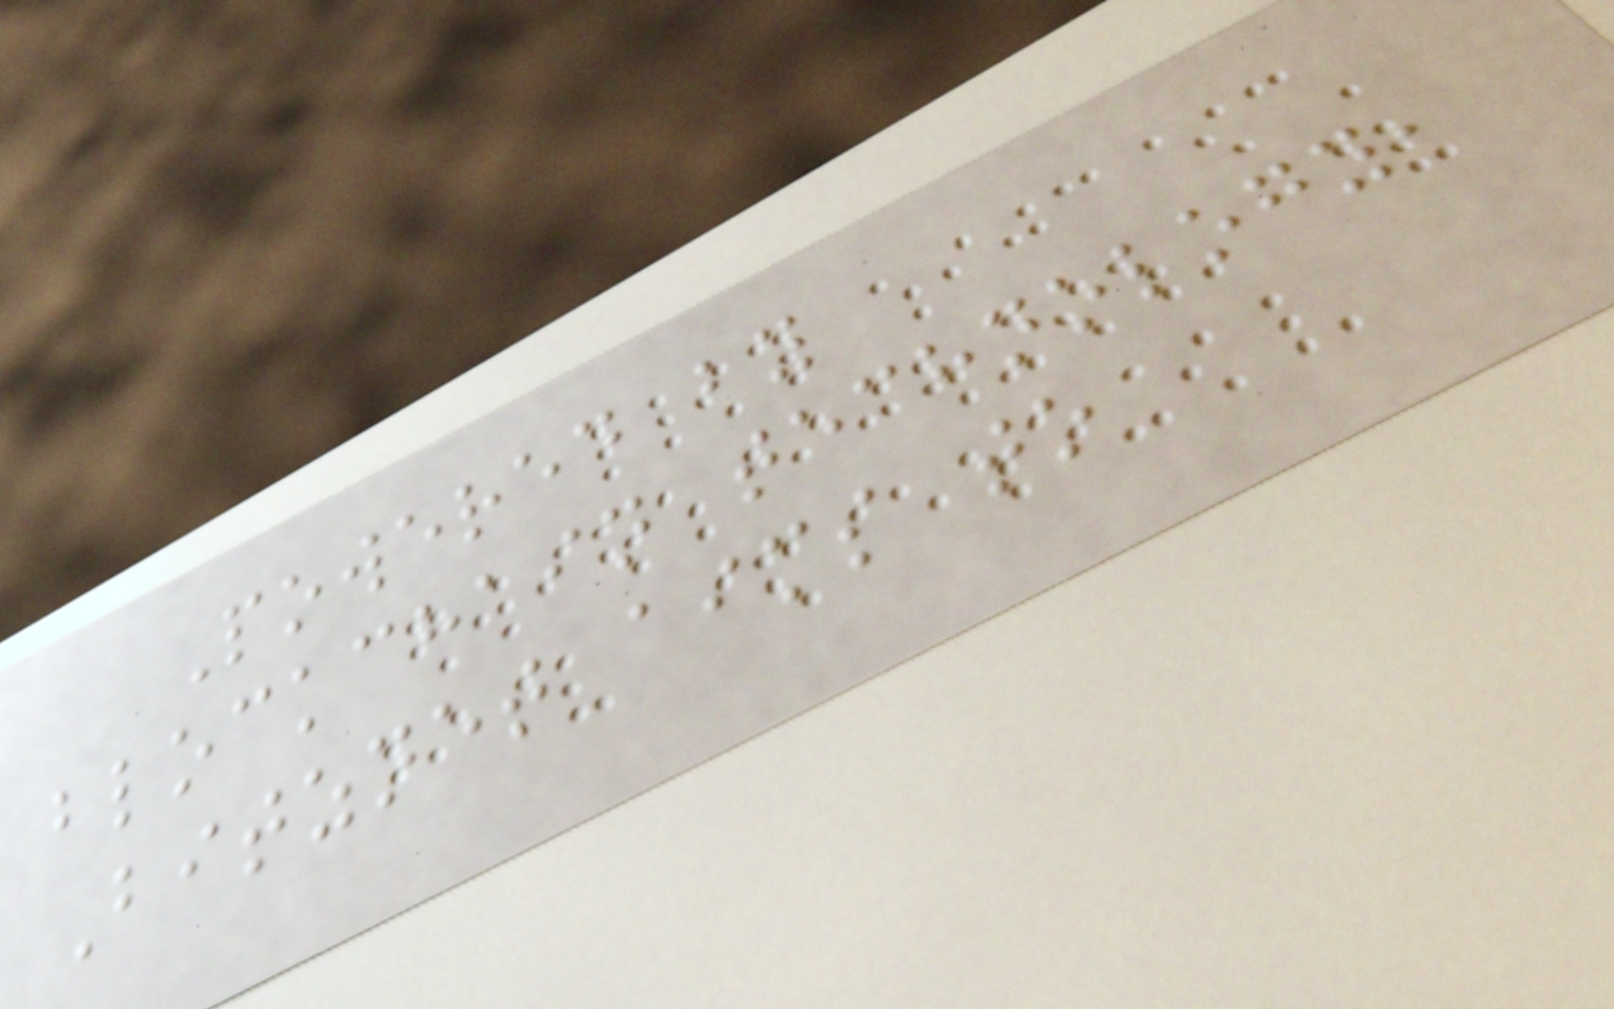Powered by
blockchain technology,
Bitznet aims to
